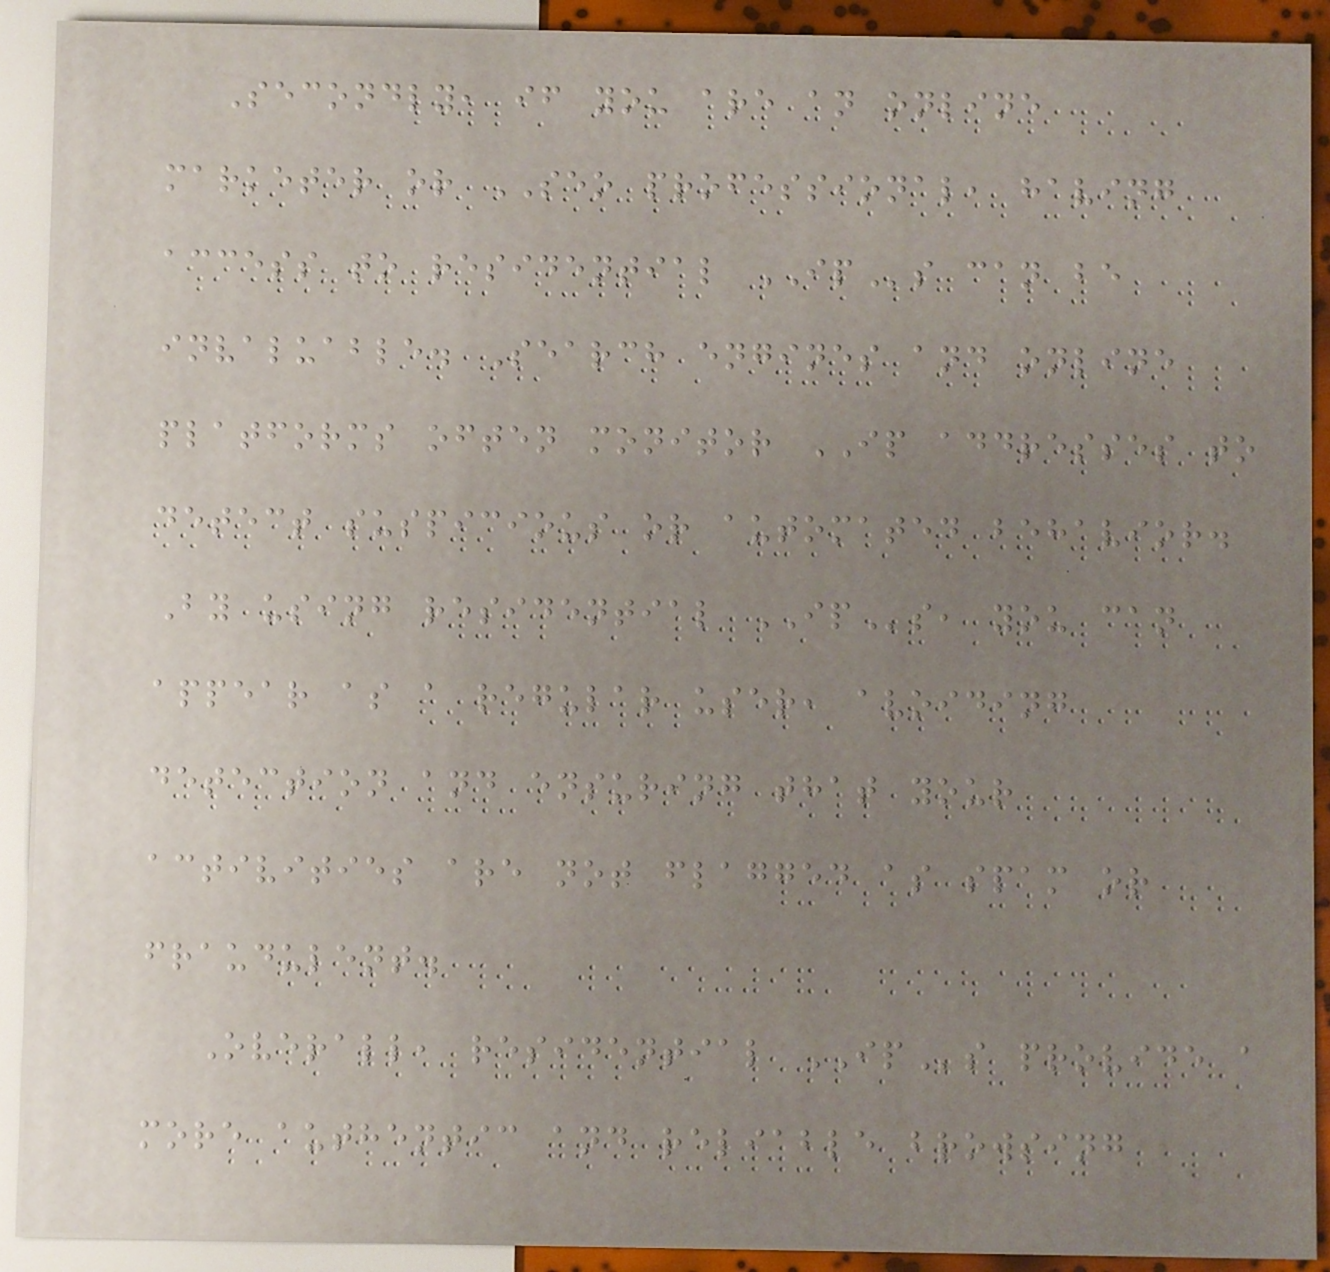Secondly, if you are an online
marketer or SEO professional, having
access to residential IPs can be
invaluable. Search engines and online
platforms often monitor IP addresses to
detect suspicious or automated behavior.
By using residential IPs, you can
appear as a regular user, avoiding
detection and ensuring that your
activities are not flagged as spam or
fraudulent.
Overall, residential IPs provide a
more authentic and reliable browsing
